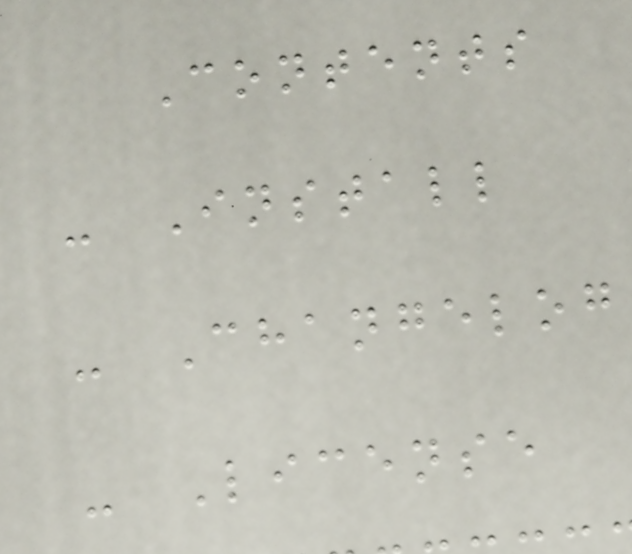Contents
- Install
- Changelog
- License
